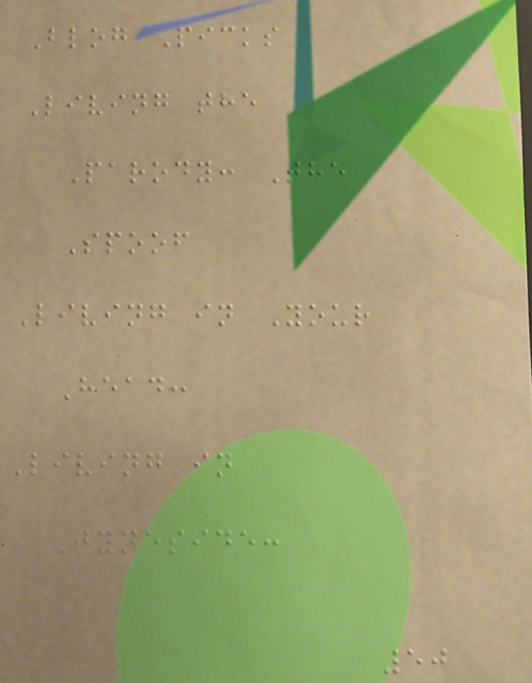Blog Picks
Living the
Parody: The
Spoof
Living in Your
Head:
Living in
Tyneside:
50
